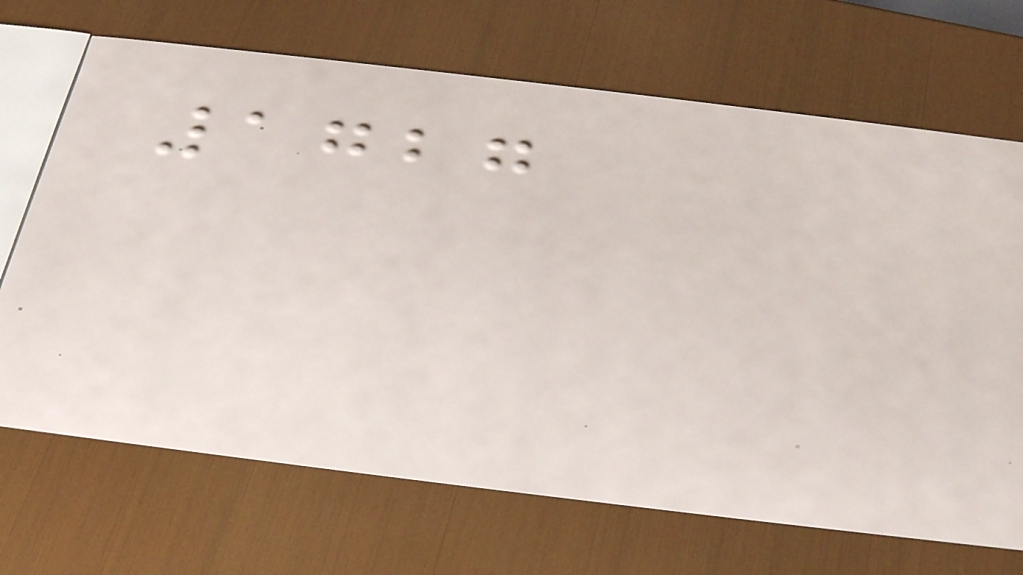1727
